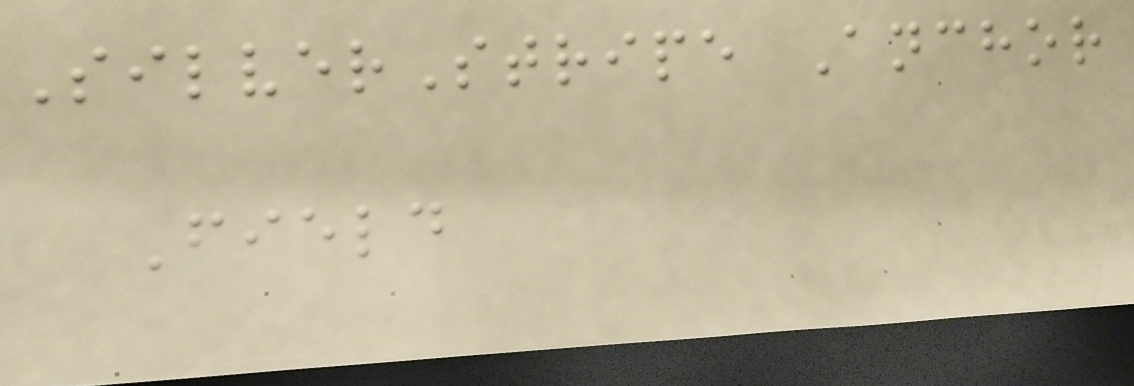SilverStripe Anchor
Field
